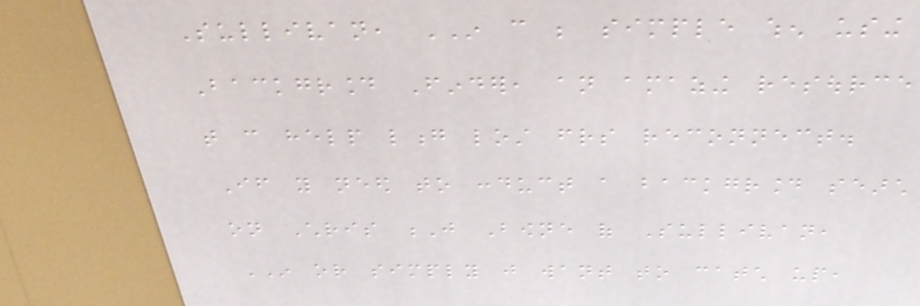Sullivan, IN can be simple when using
Background Finder, an amazing resource
that can help long lost friends reconnect.
If you need to conduct a background search
on Chris J Bowne of Sullivan,
IN or simply just want to catch up,
